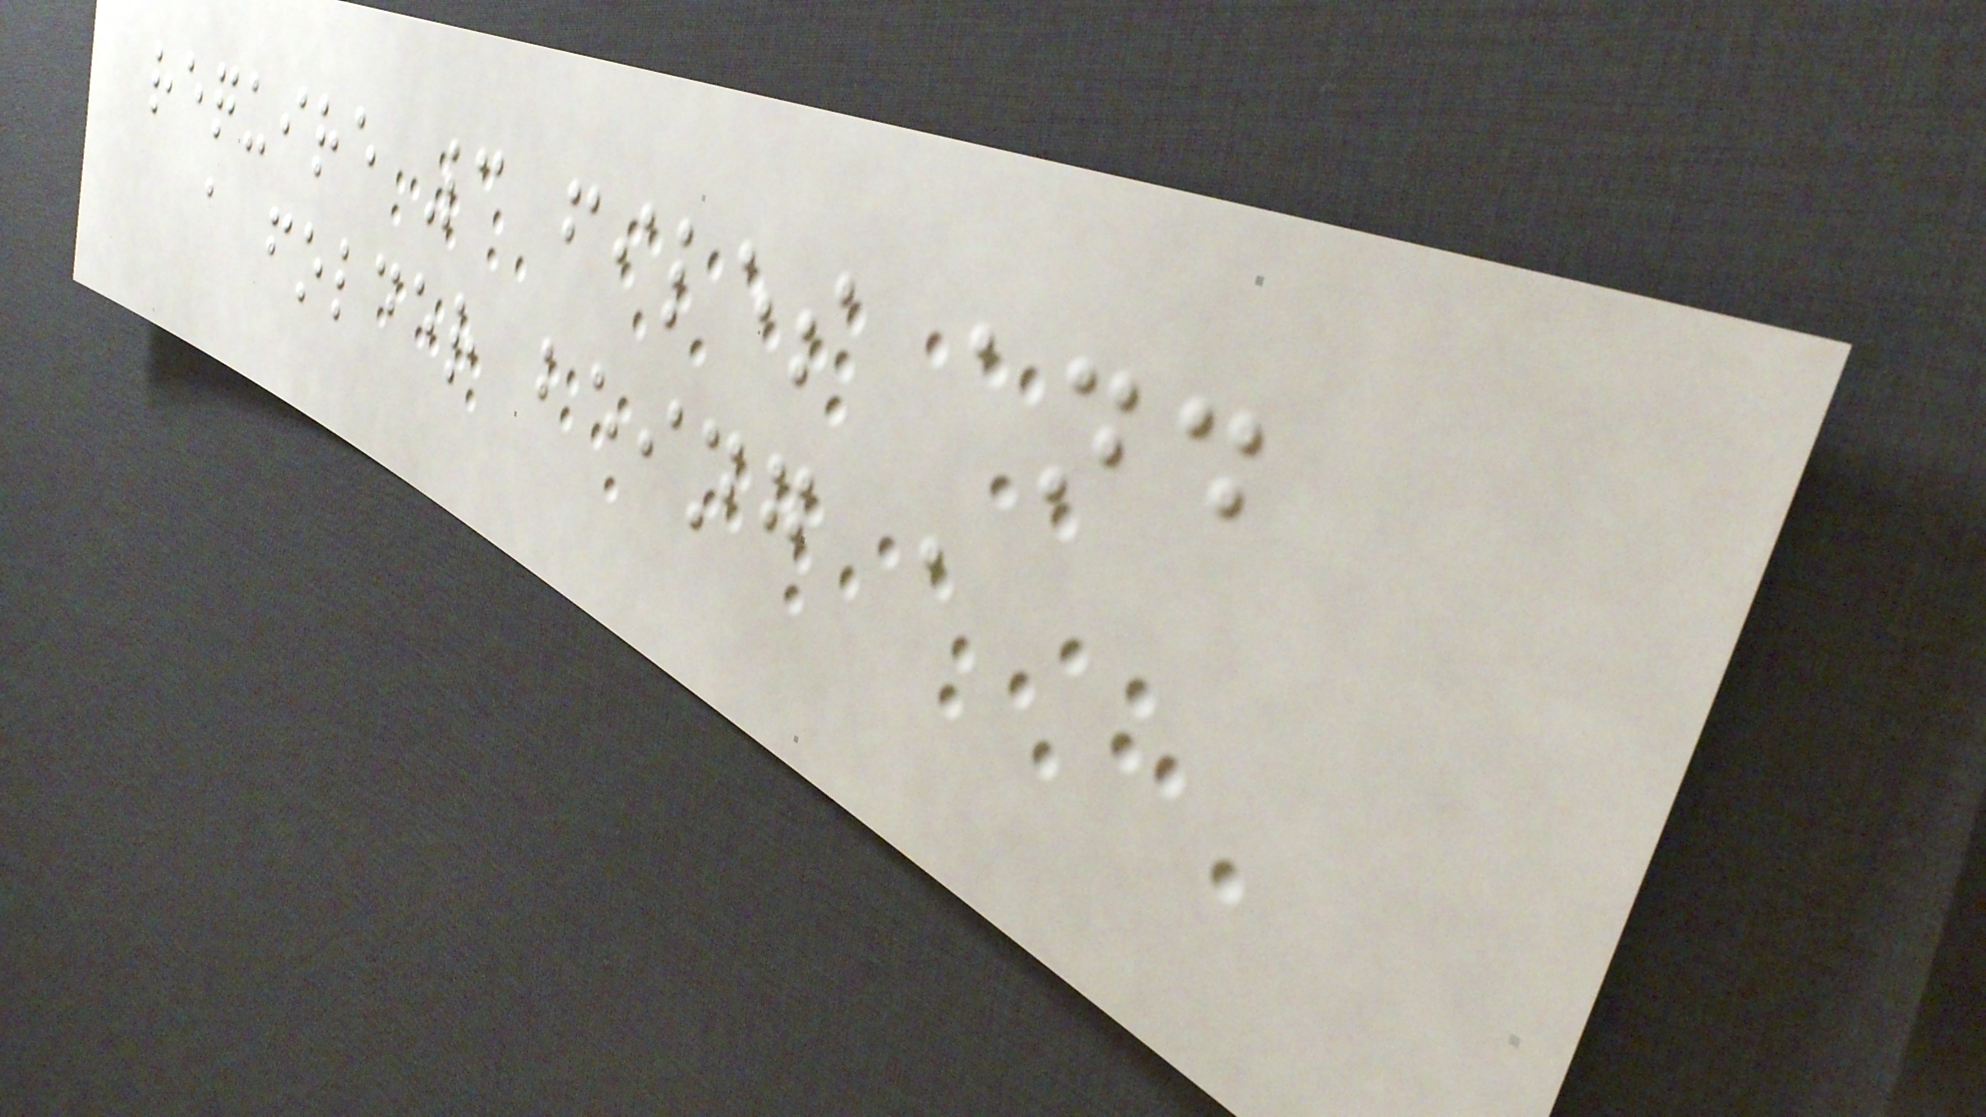require 3 files and
a folder being a
